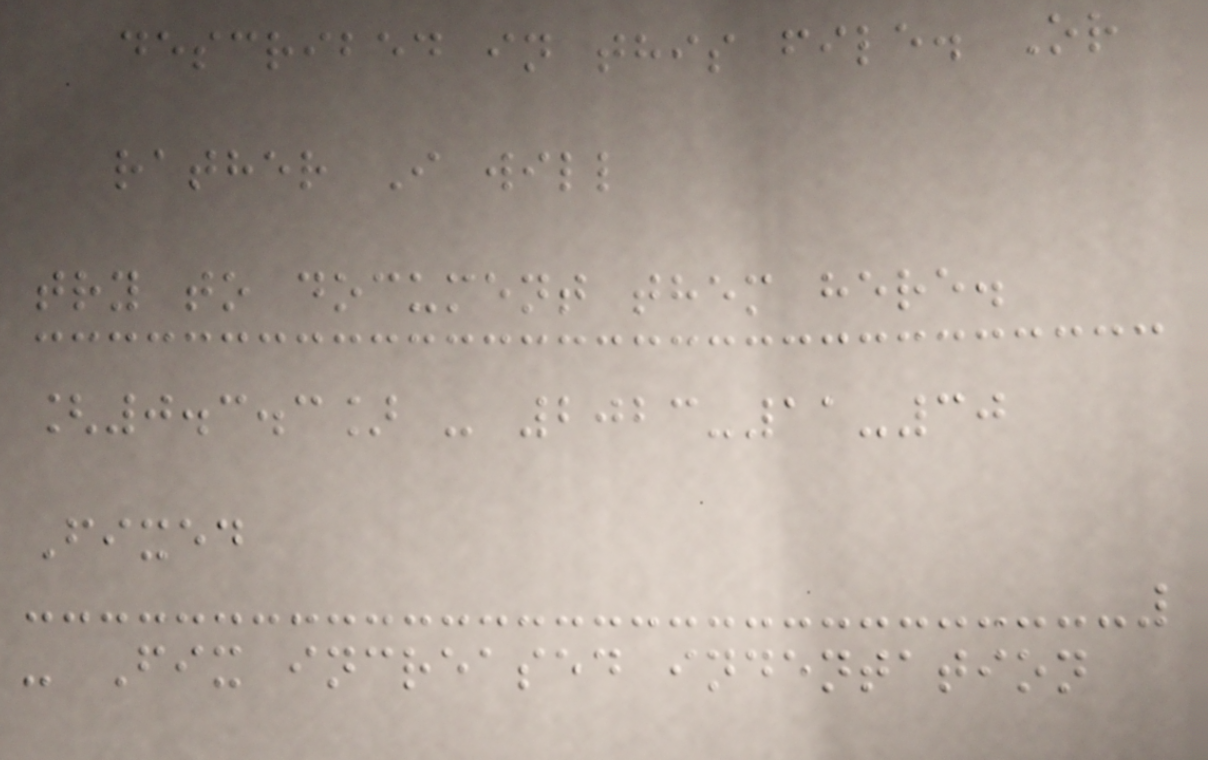described in this file. Or
rather I will
try to document them here.
[0.3.3] - 2023-11-30
Fixed
- Fix increased indentation
